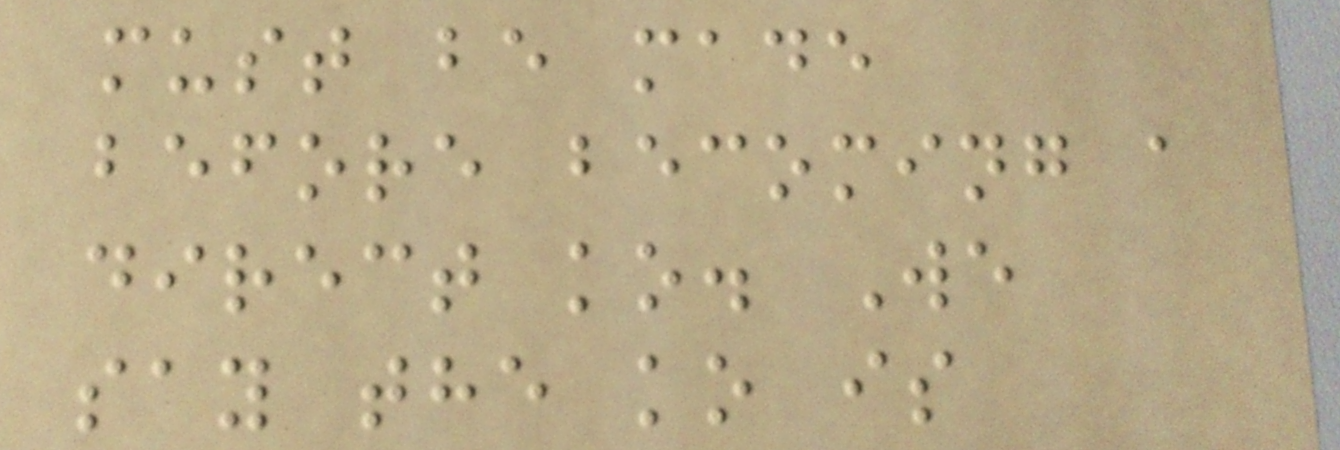must be made
before becoming a
direct ko. We
say the ko is
